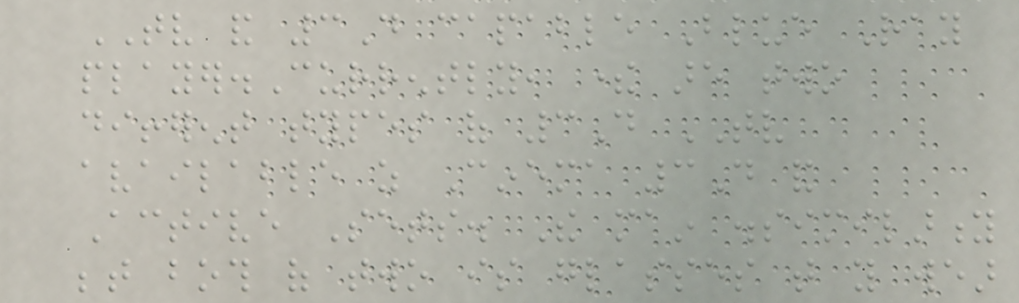TV and 3D capable Blue Ray
player.Currently, there are two
different types of 3D TV
available as Cinema 3D and
Active Sets. The main dissimilarity
between both of two is glasses that you wear
